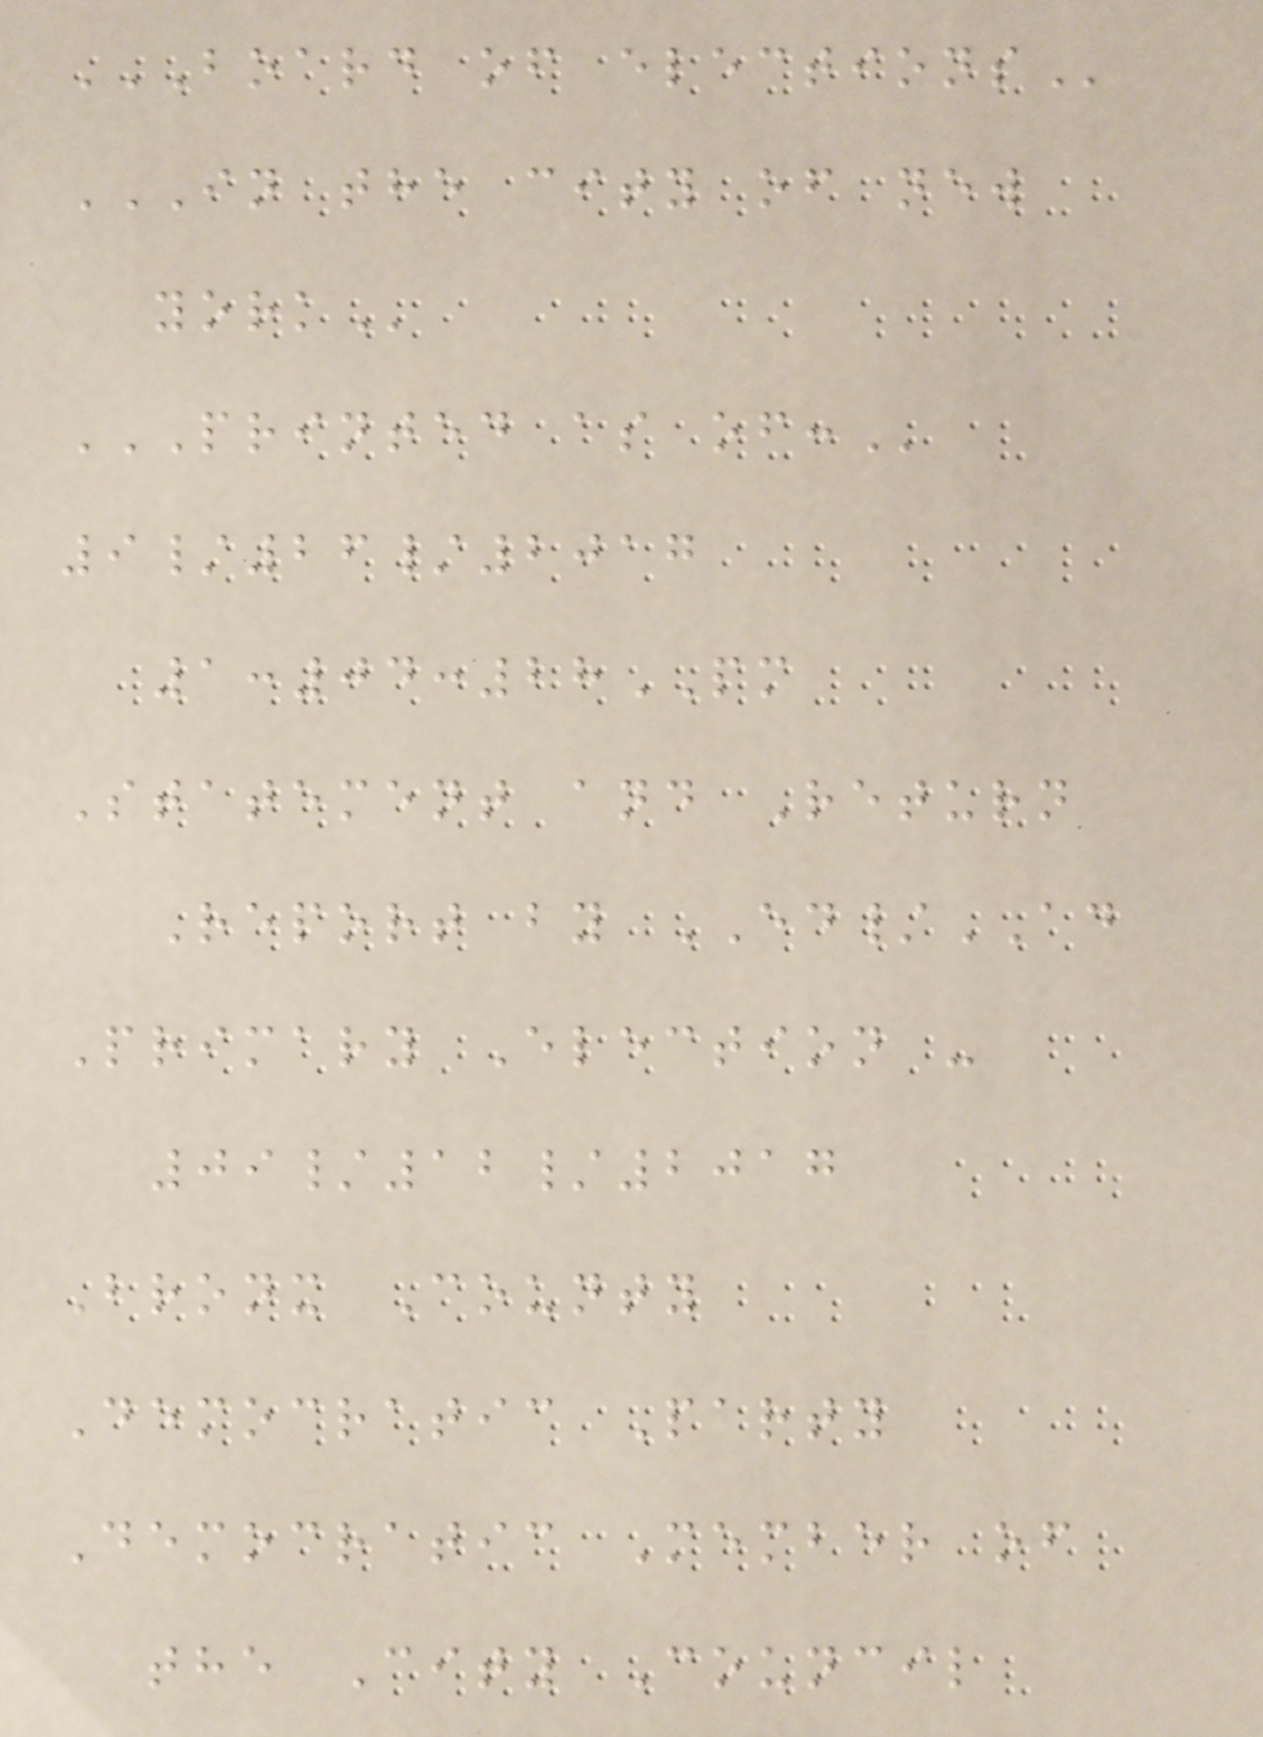BOARD OF ELECTIONS
IN THE CITY OF NEW
YORK
PRINTED AS OF:
9/26/2017
1:04:28PM
Statement and Return
Report by ED/AD
Primary Election -
09/12/2017
Bronx County
Democratic Party
Democratic Member of
the City Council
